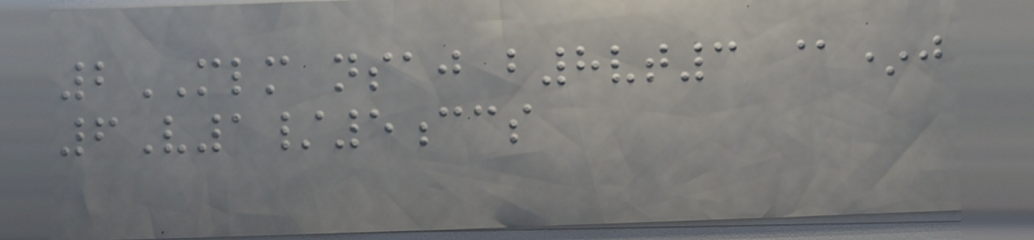2MLM nsaj b8vt3 @*j
6V1/5ccs
